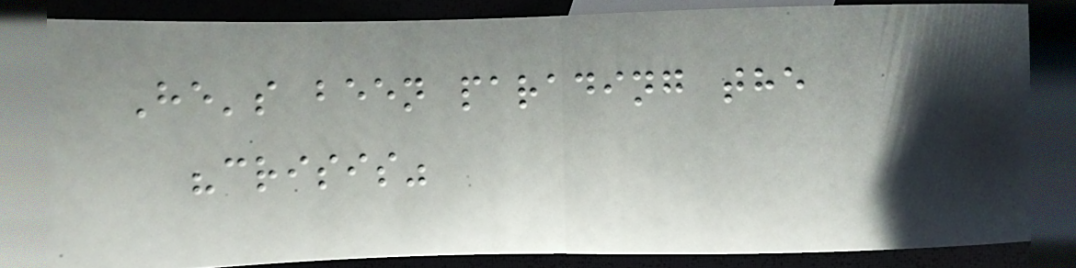He's been parading the
"crisis"
